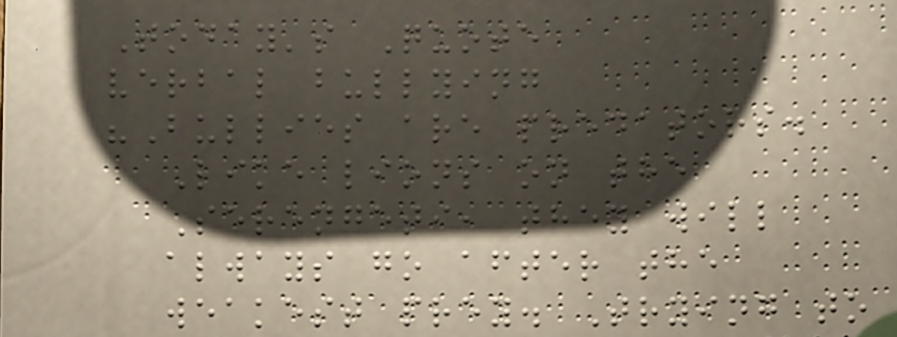Today's Quote
verbal bullying
"Bullies are predators.
Like lions on the
Serengeti, they will
always go after the
weakest prey. Trying to
